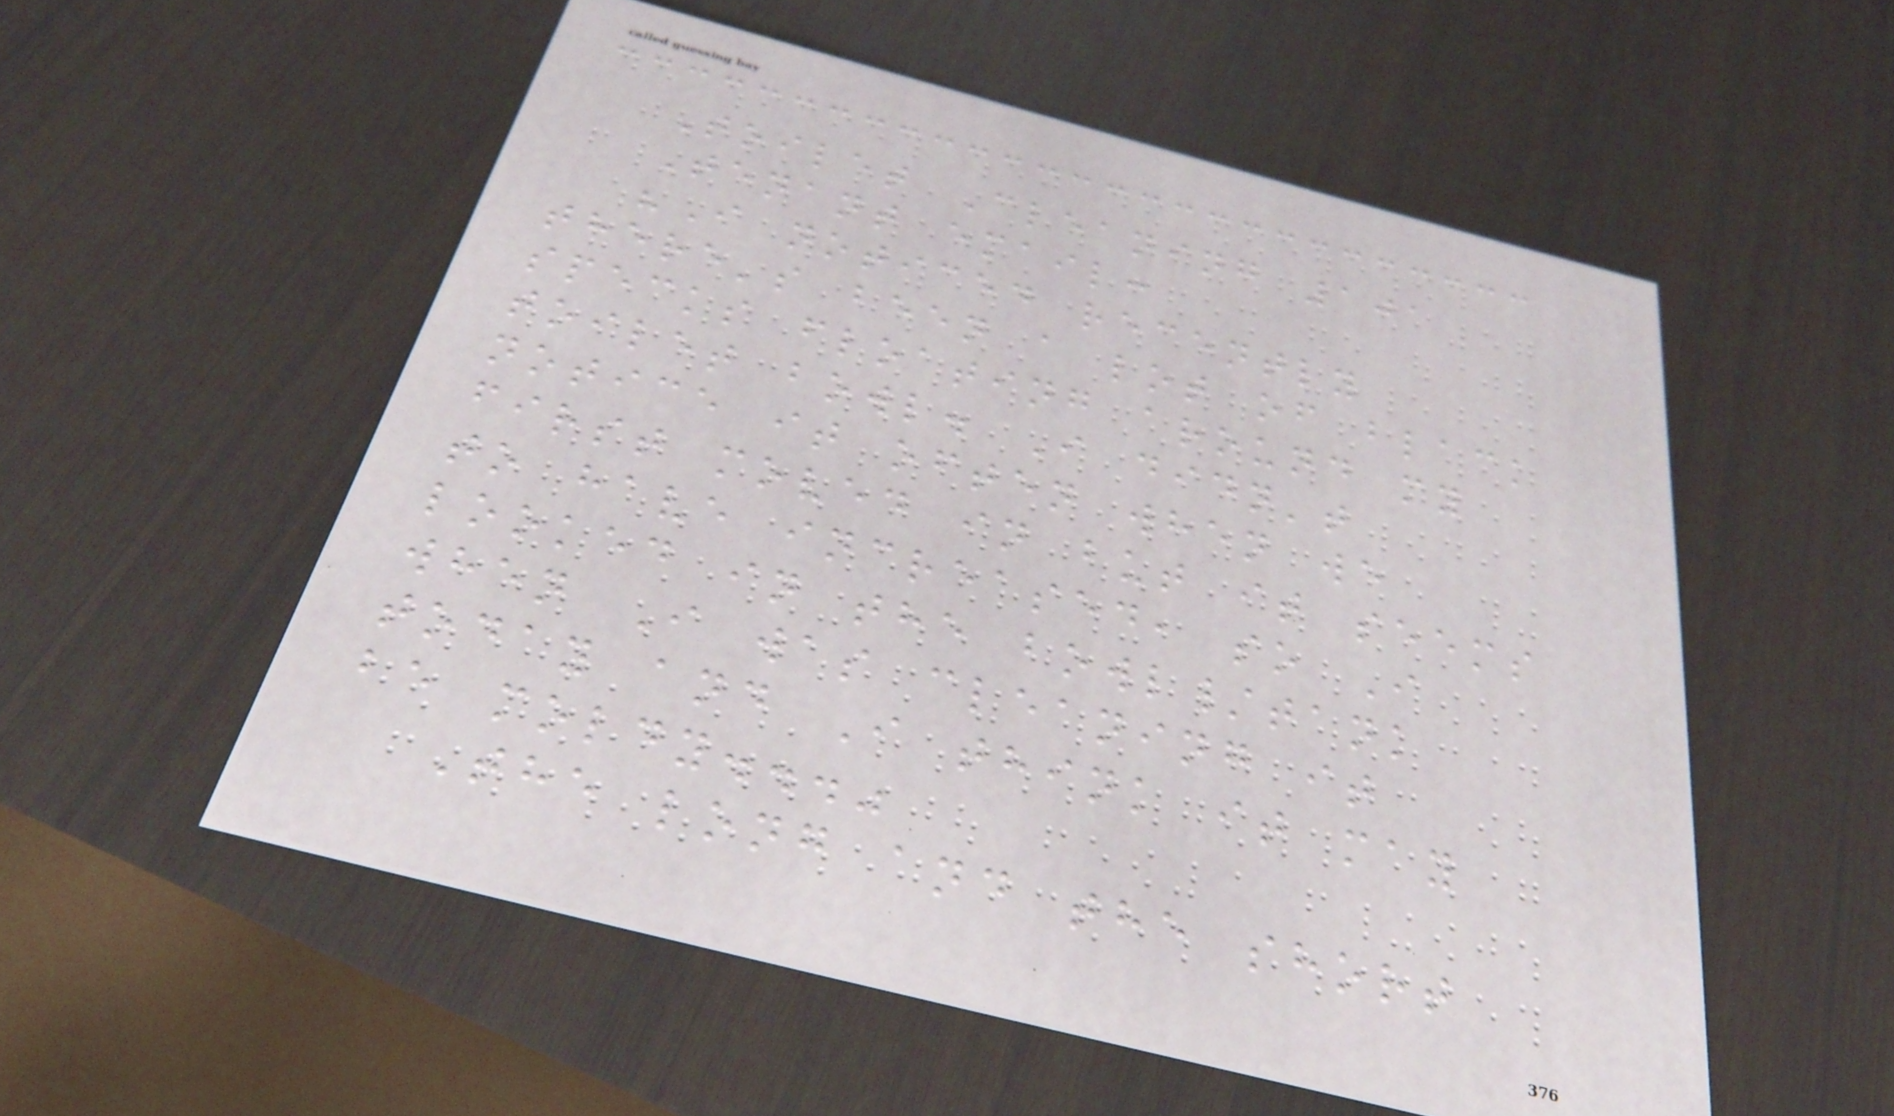Toilet Cleaning 101
Tenant email:
"I noticed recently
there's been a lot of black
specks floating around my
toilet bowl. I didn't
notice it often when we
first moved in but it seems
to have increased, so I
looked in the bowl/tank
when I was cleaning it
today and I think it may
be moldy..."
The long and the short
